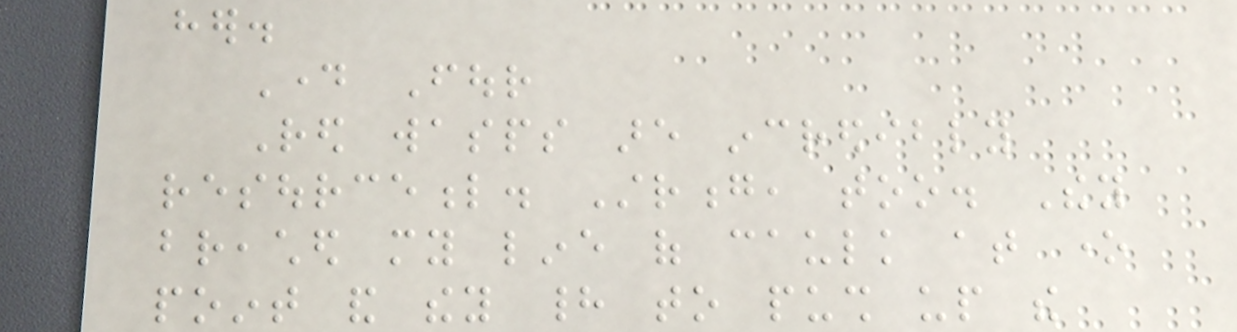her.
Day Four
Red wasps are incredibly
resourceful. Strong, too. They
breached my line of caulk at one
point and they had to push up the
